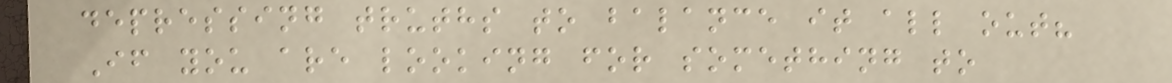depressing truths to balance it all out?
If you are looking for something to
